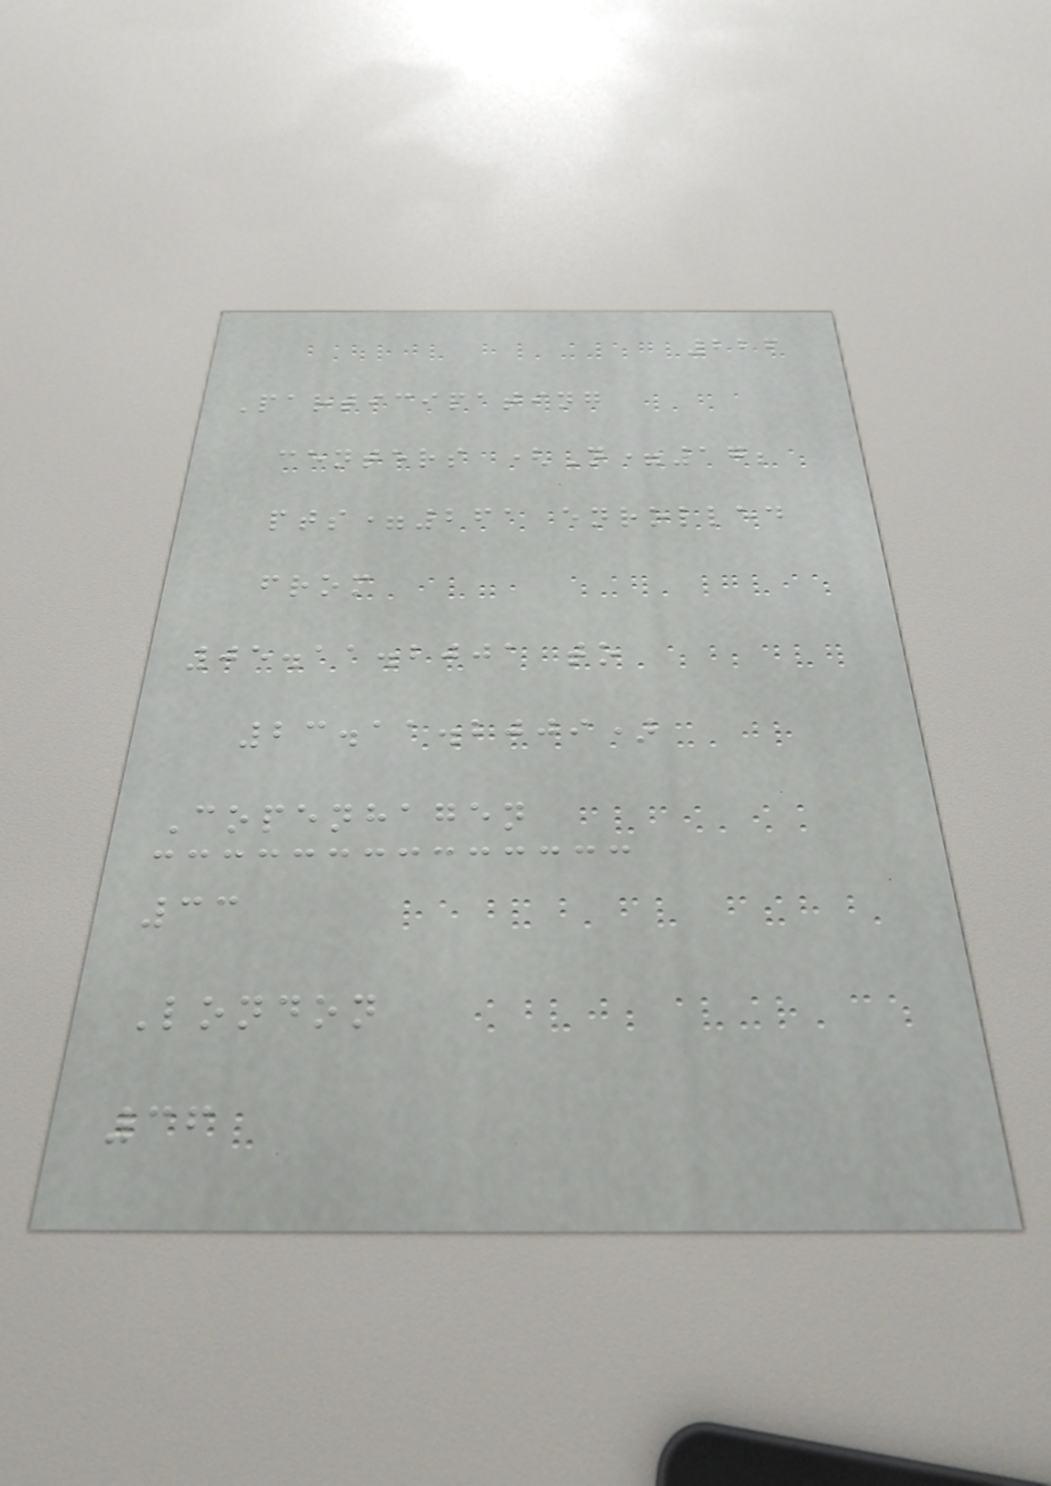226
Participating
centers (N=17;
pts=261 enrolled
from
05.11.2001 to
23.11.2009)
Copenhagen
33
London
36
